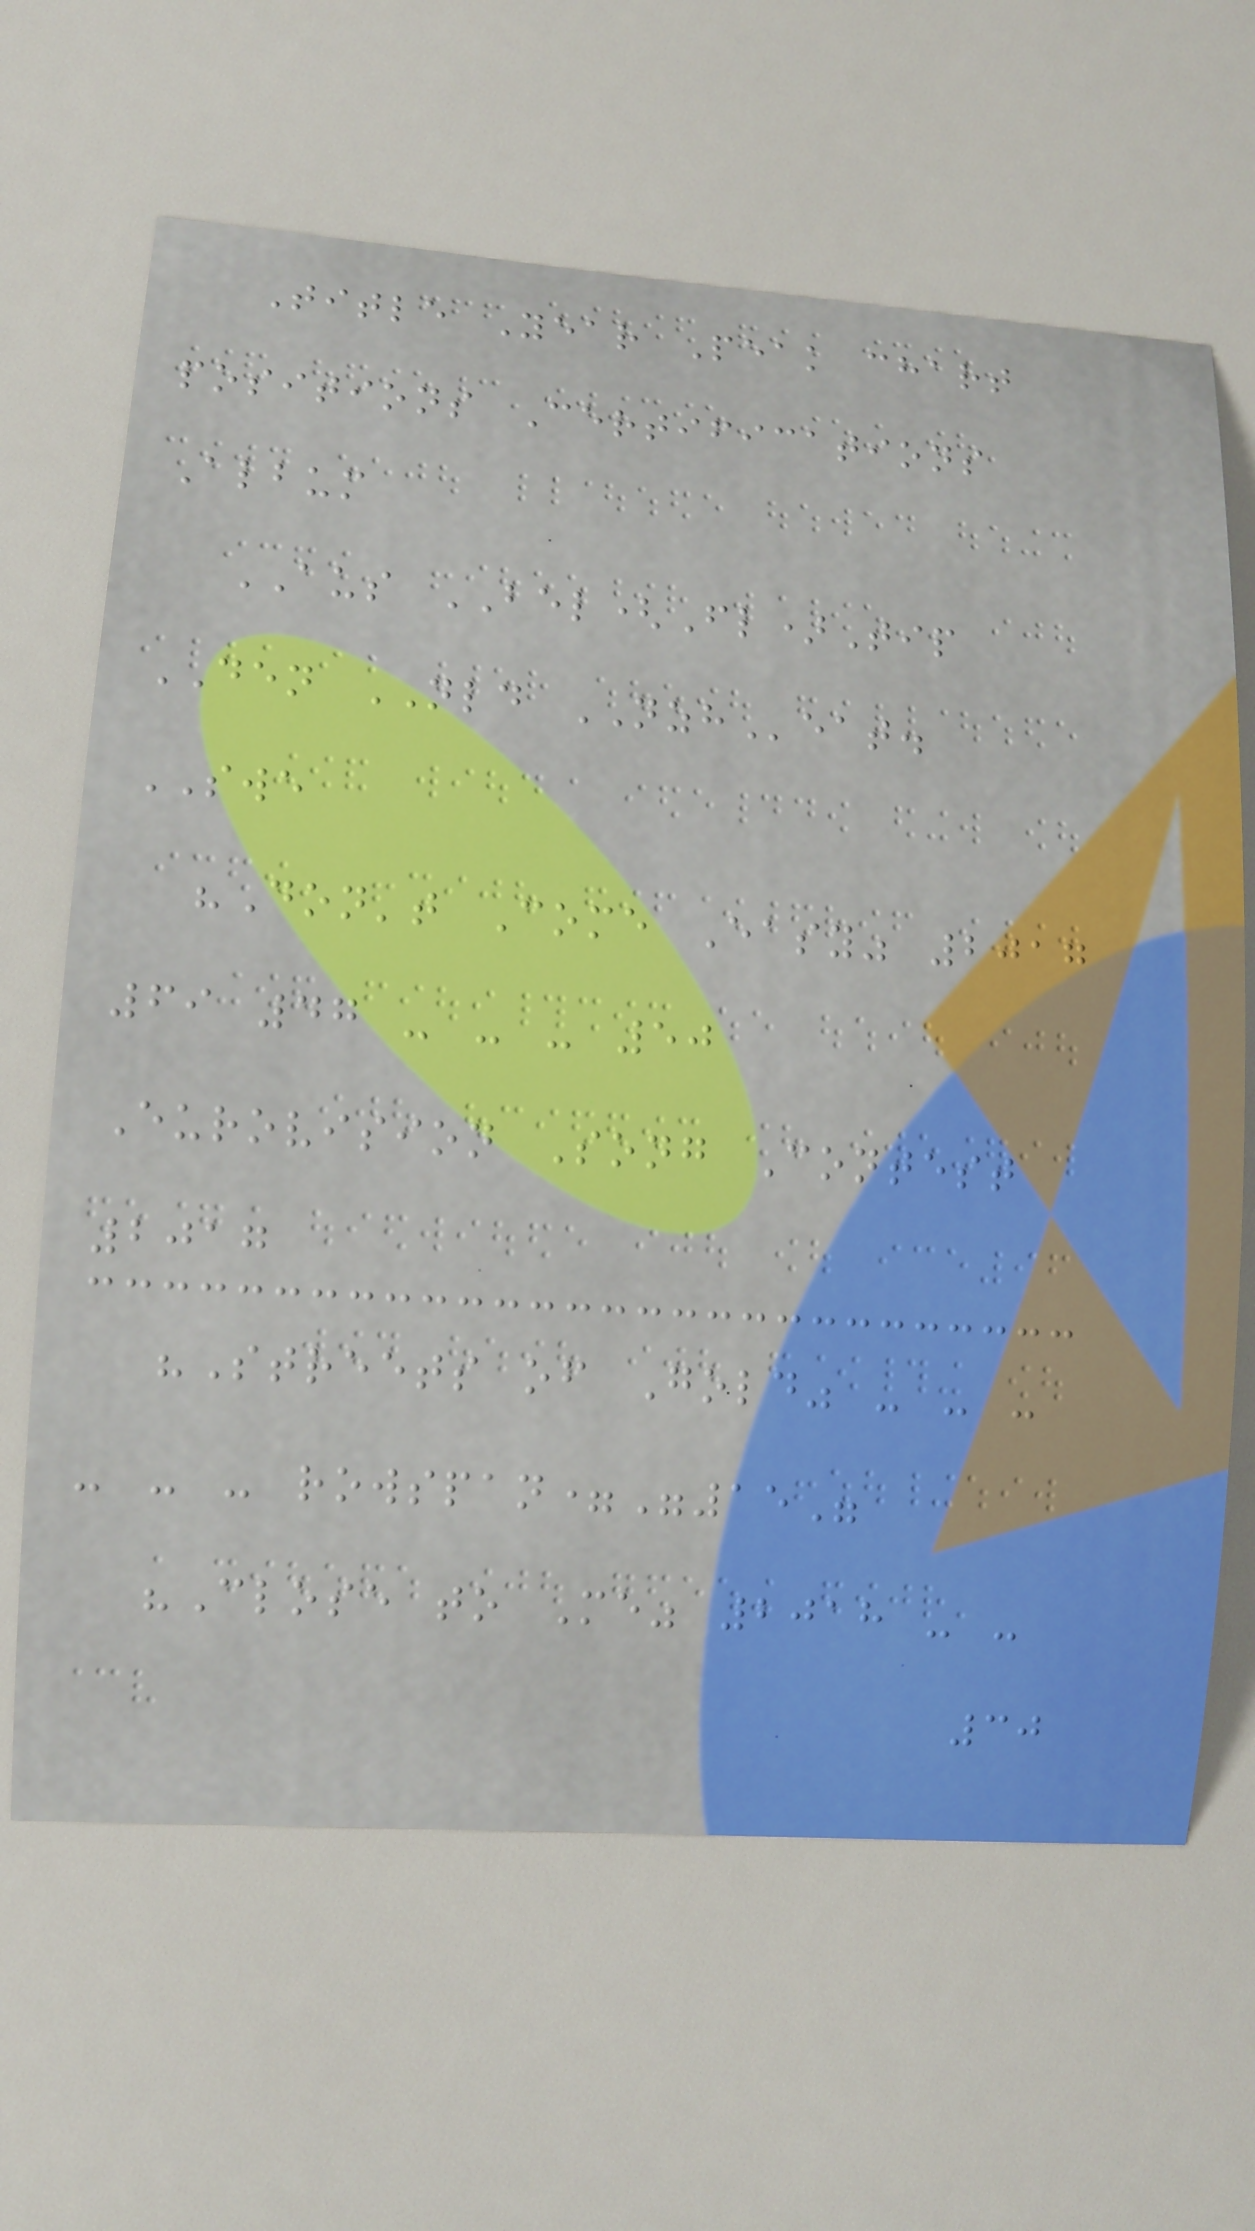Title Year Peak chart
positions Certifications
Album
AUS BEL(Fl)Tip
DEN NLD NZHeat.
SWE
"Don't Come Easy" 2017
69 47 - - - 50
Eurovision Song Contest
2017
"Streets of Gold" - - -
- - - rowspan="15"
"Close to Me" 2018 - -
30
